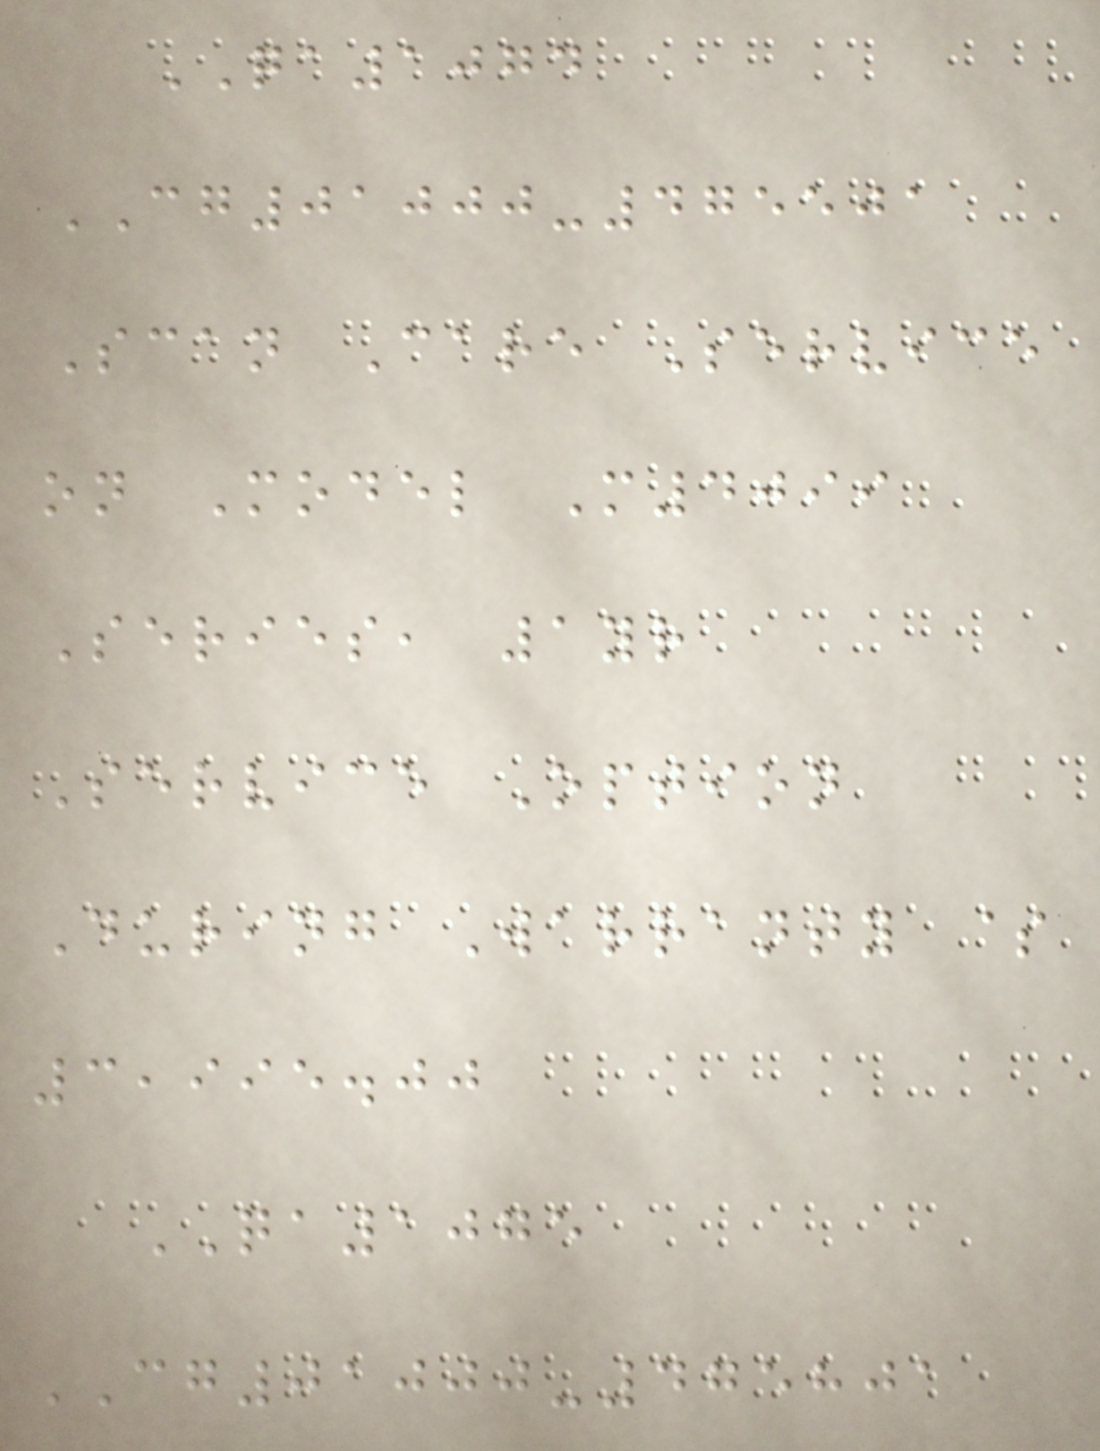QA1074
CG01000-475501
Scan Care Service
on Model M4099
Series, 1yr
Service Option
During Warranty $
3,995.00
QA1075
CG01000-475801
